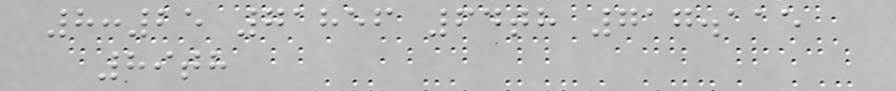8:25 71856 64th 717.115
89th
